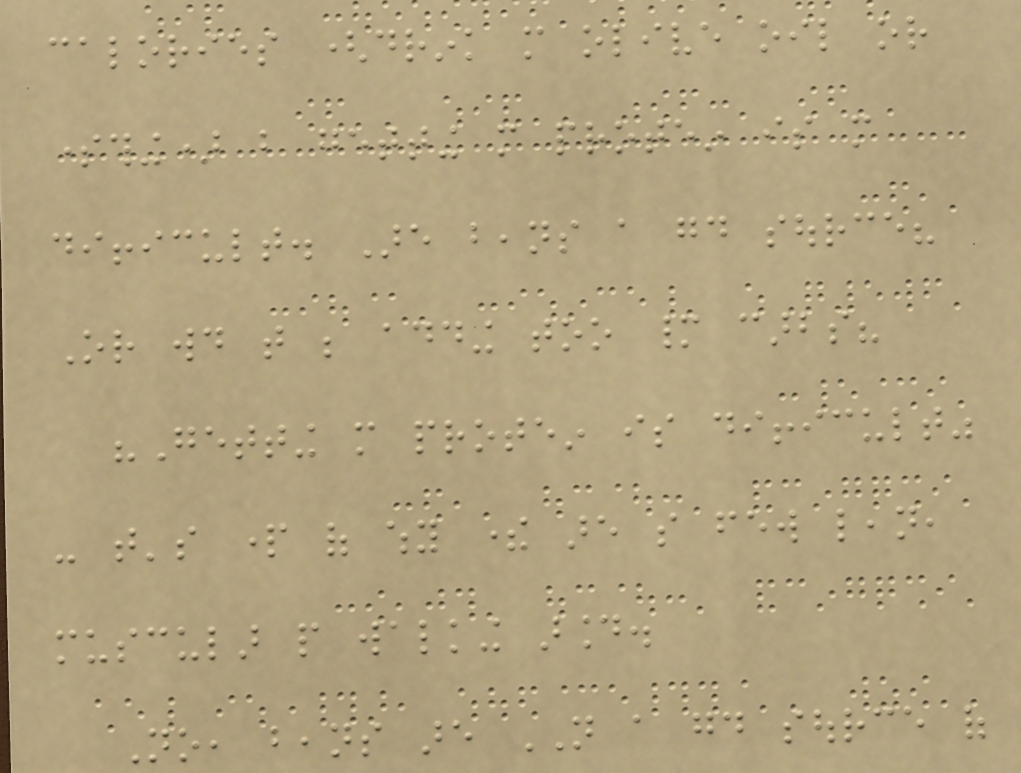calories (drink more olive oil or
something) but getting more protein is more
difficult. Are beans a good source?
Or would that be adding too many carbs?
"Getting more protein is difficult"
- that's part of why there are so few lean,
muscular people walking around.
No, beans are NOT a good source of
